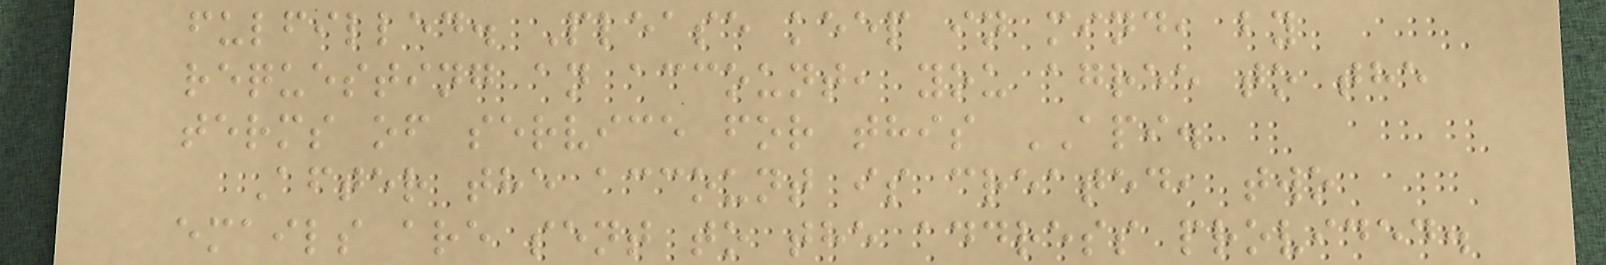fulfilled. Please keep in mind, by
requesting an account, you agree to the
terms of service for this API.
After the account is created, two
emails are sent to the address provided.
